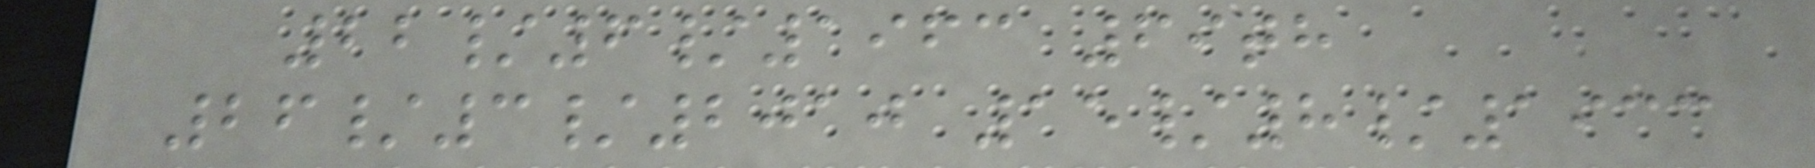22/6/1963 69th
26/3/2010 15/8/1933
